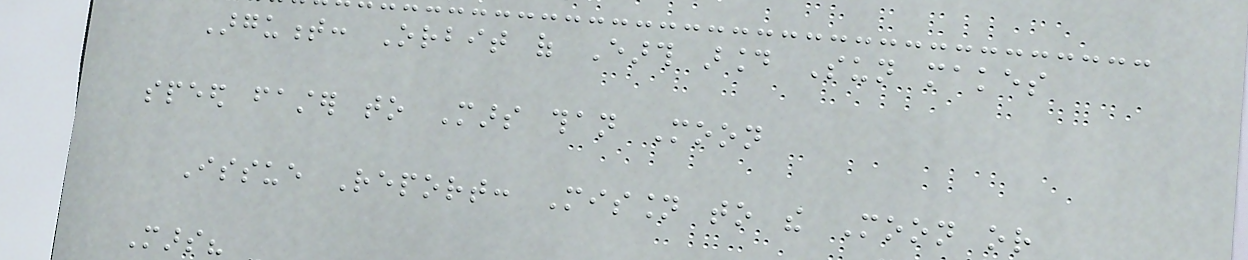Argument: Orbit of Earth around Sun makes
speed faster to Mars than Moon
Issue Report: Mission to the Moon or
Mars?
